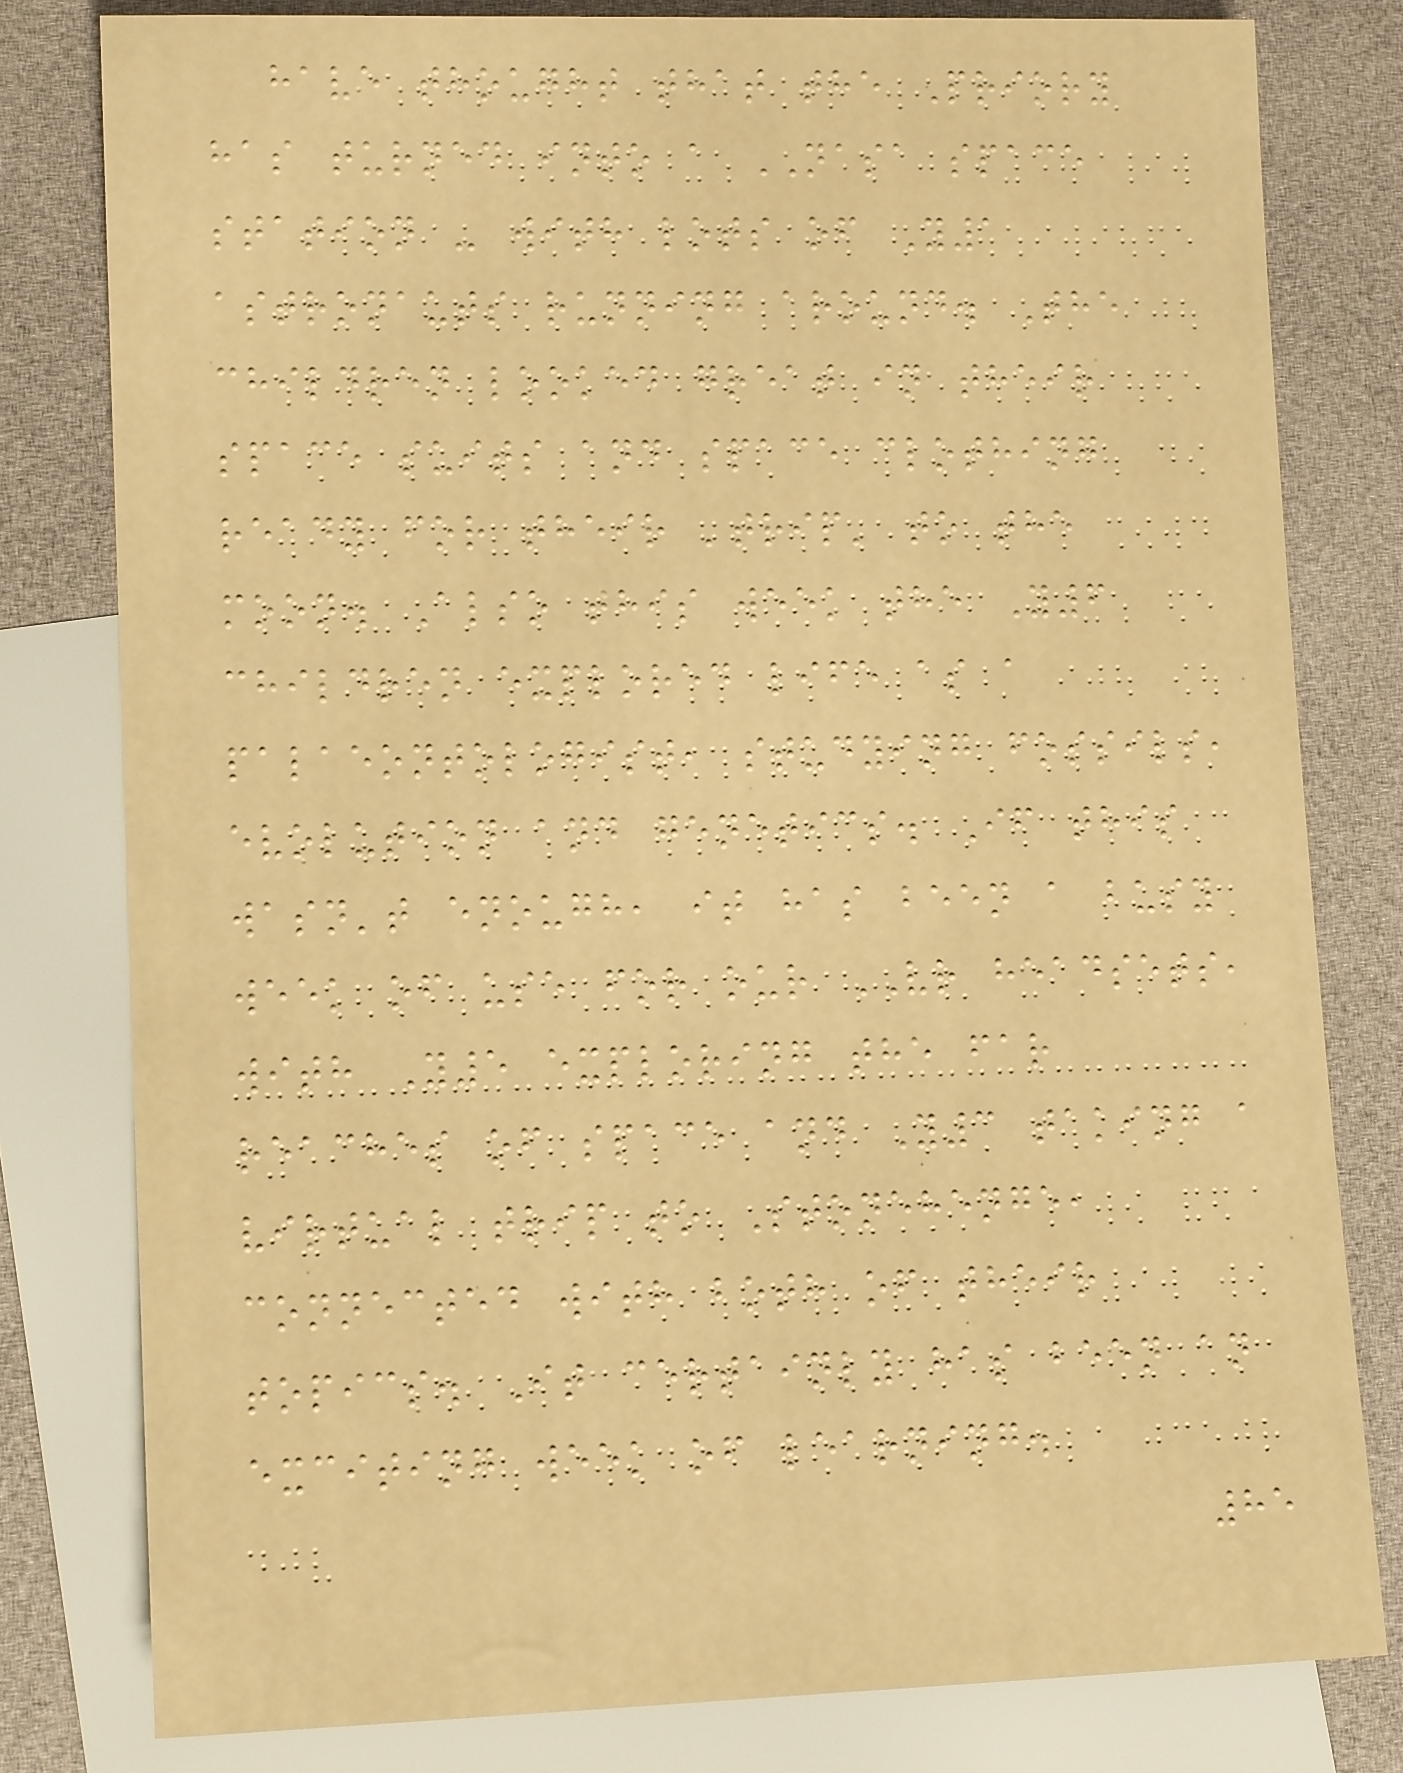have thought that the Priory
has turned into a NASA space
station - with lots of Y1
astronauts running around. The
children looked great in their
space suits and space clothing
ready for their 'trip' to the
moon. Also this week the Y6
children explored life as a
palaeontologist, studying fossils,
evolution and genetics. If this
wasn't enough, it has been a busy
week of use for our VR headsets,
with Y5 exploring the far
reaches of space and Y3 taking a
virtual trip to Stonehenge,
connected with both of their
topics. It certainly has been an
exciting week of learning.
85
